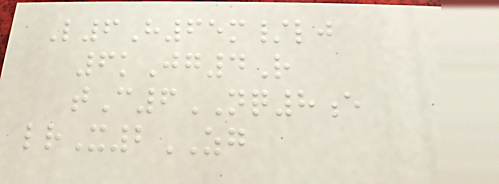L6H65m/lj
6kJg4R
tC6NQ8e
lrX2ZG
